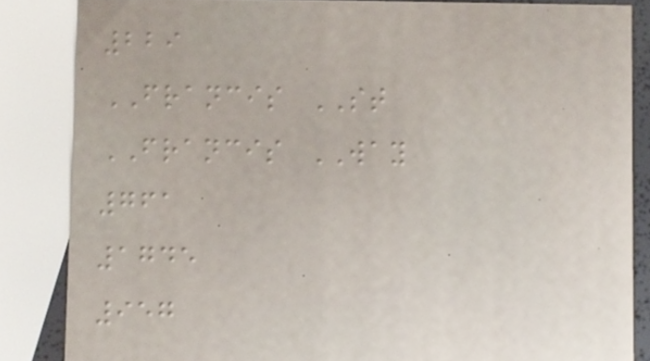229
FRANCIS ST
FRANCIS WAY
761
1745
957
